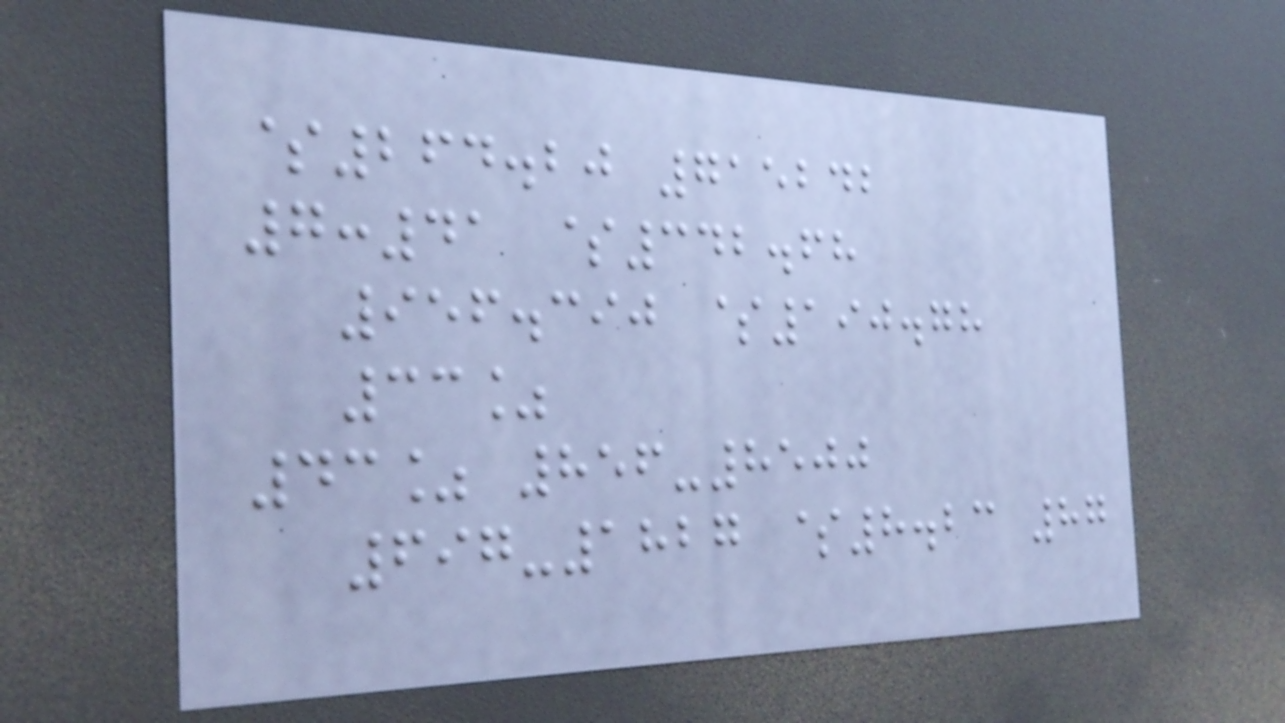$264.20 715242
7:41 $342.68
956.390 $190.78
33%
43% 856-8500
697-1827 $8.23 87
